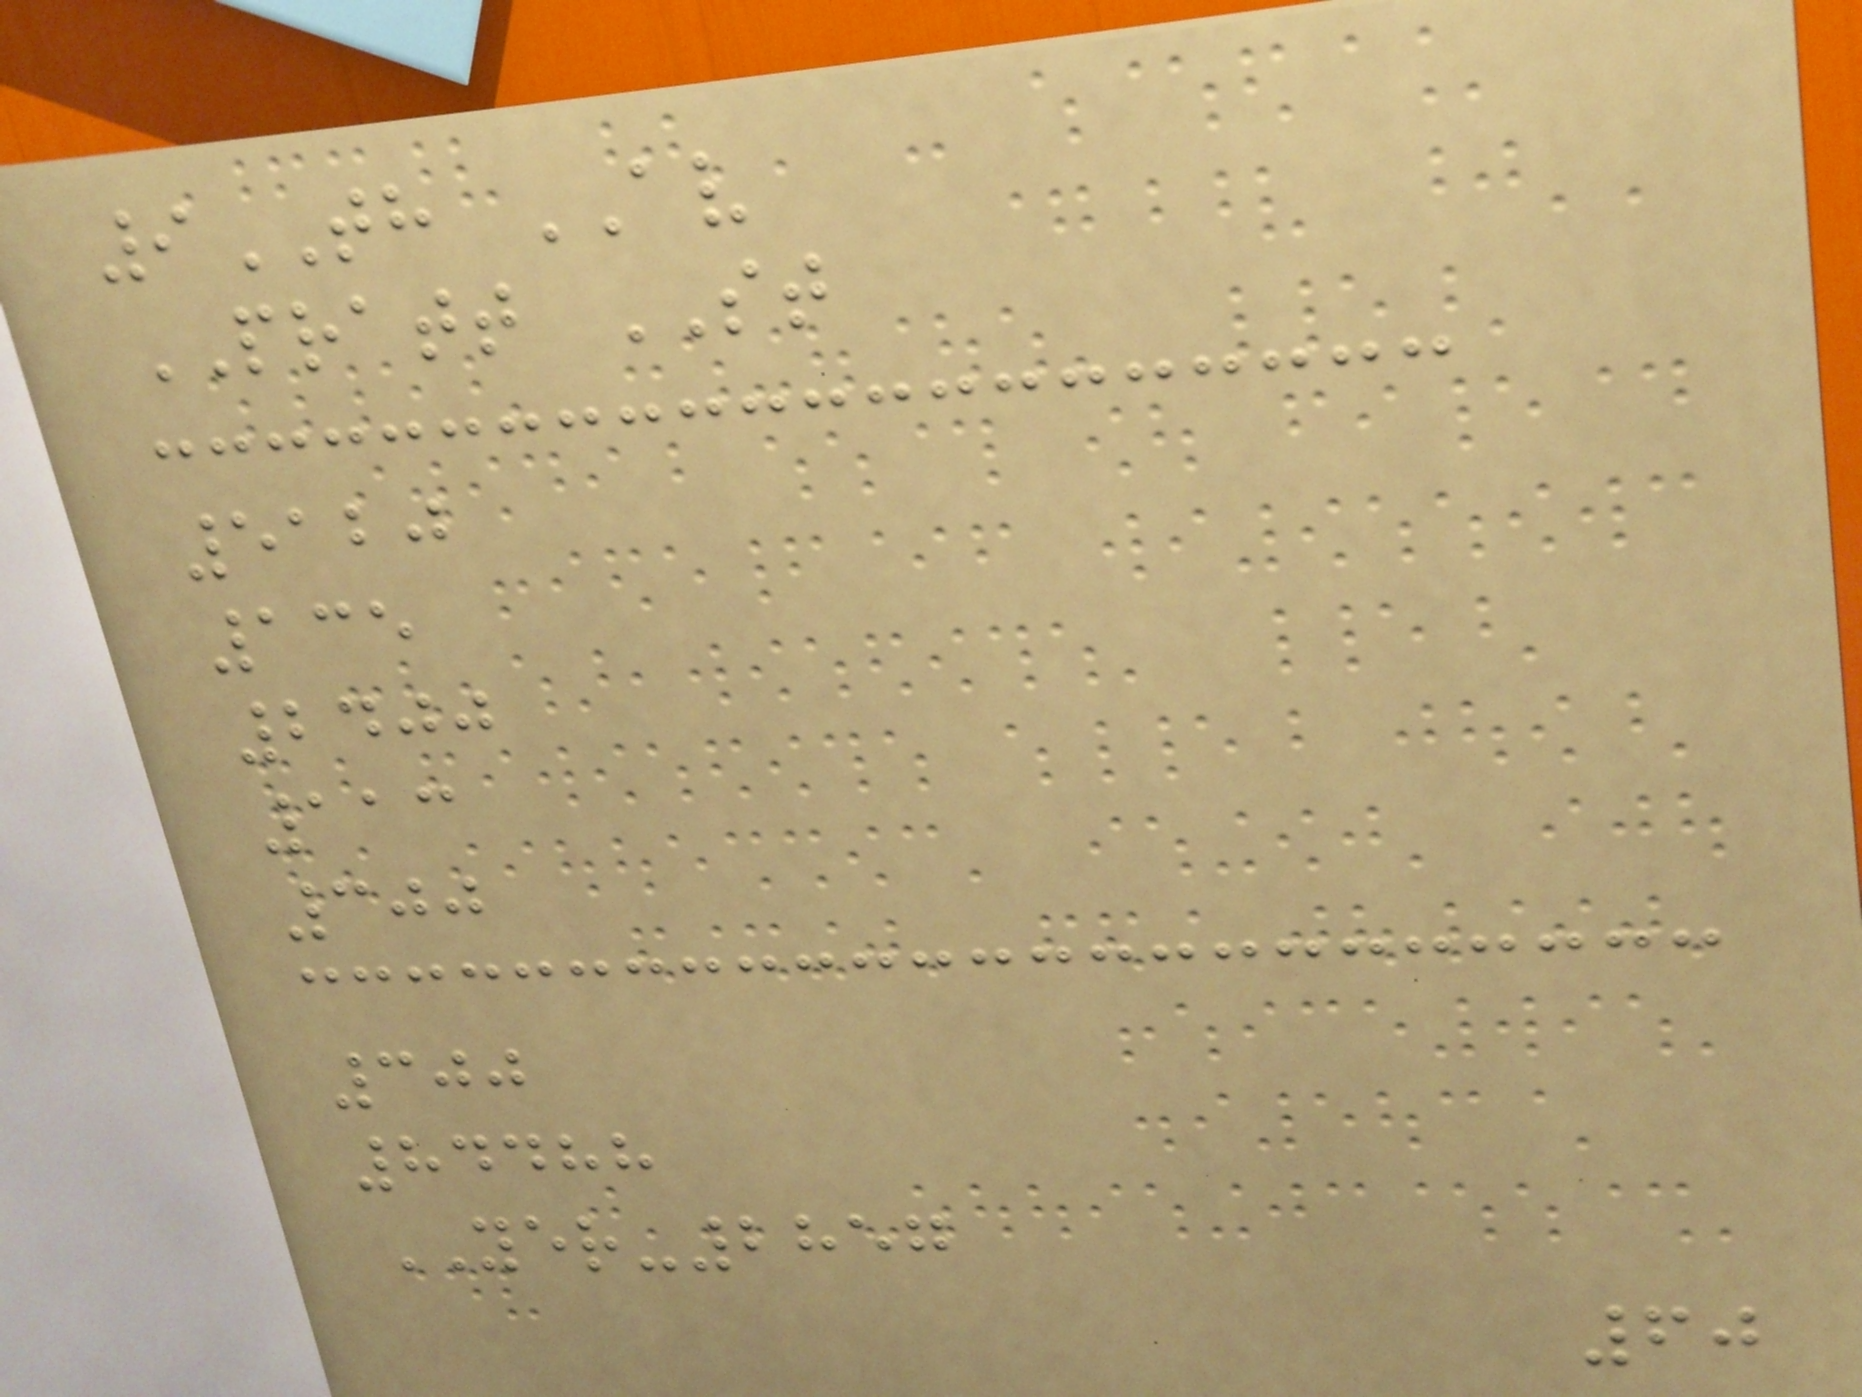9TH AV
PRATT ST
5120
135
2400
113
300
300
84488
YER-2857
60
